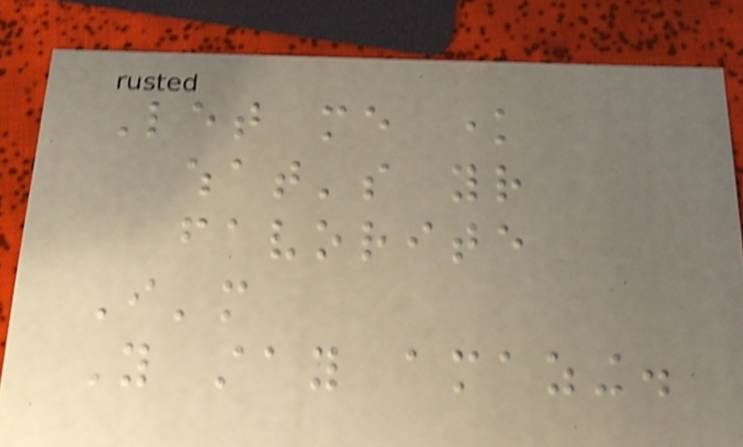Let me know
what's your
favorite
I'm
You stay amazing.
